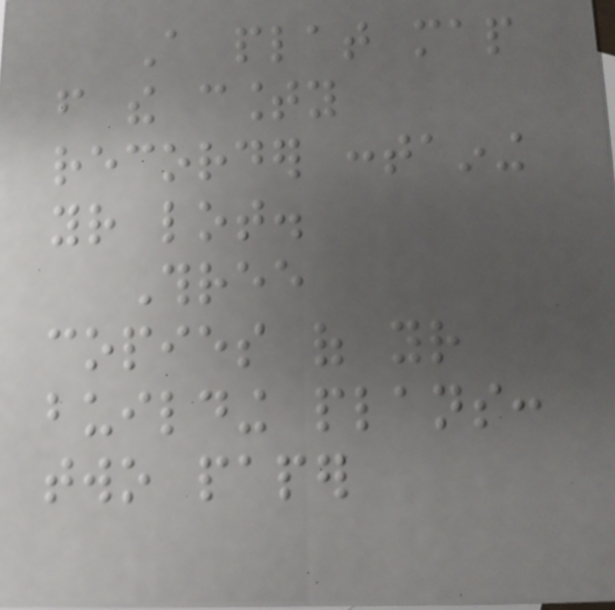A plat map
from the county
recorder containing
your lot.
Three
copies of your
building plans:
two paper
